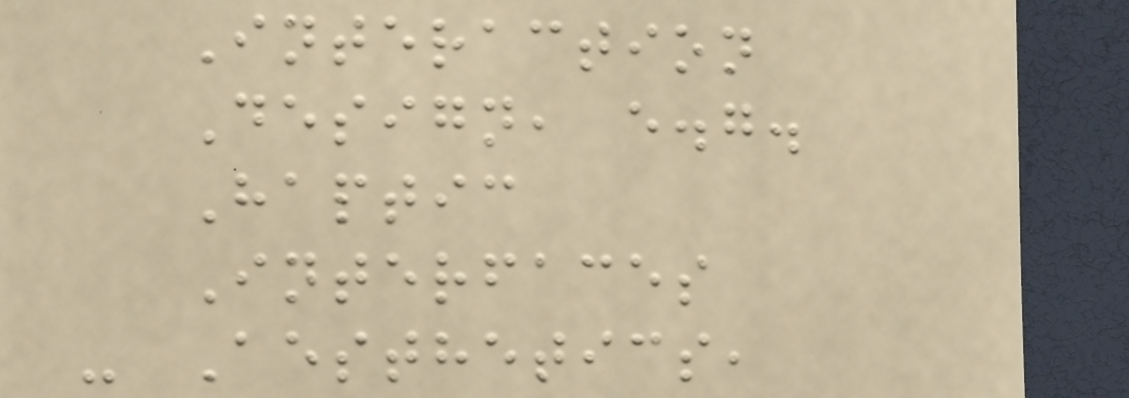Interaction
Design, e.g.
Haptic
Interfaces
- Aesthetics,
